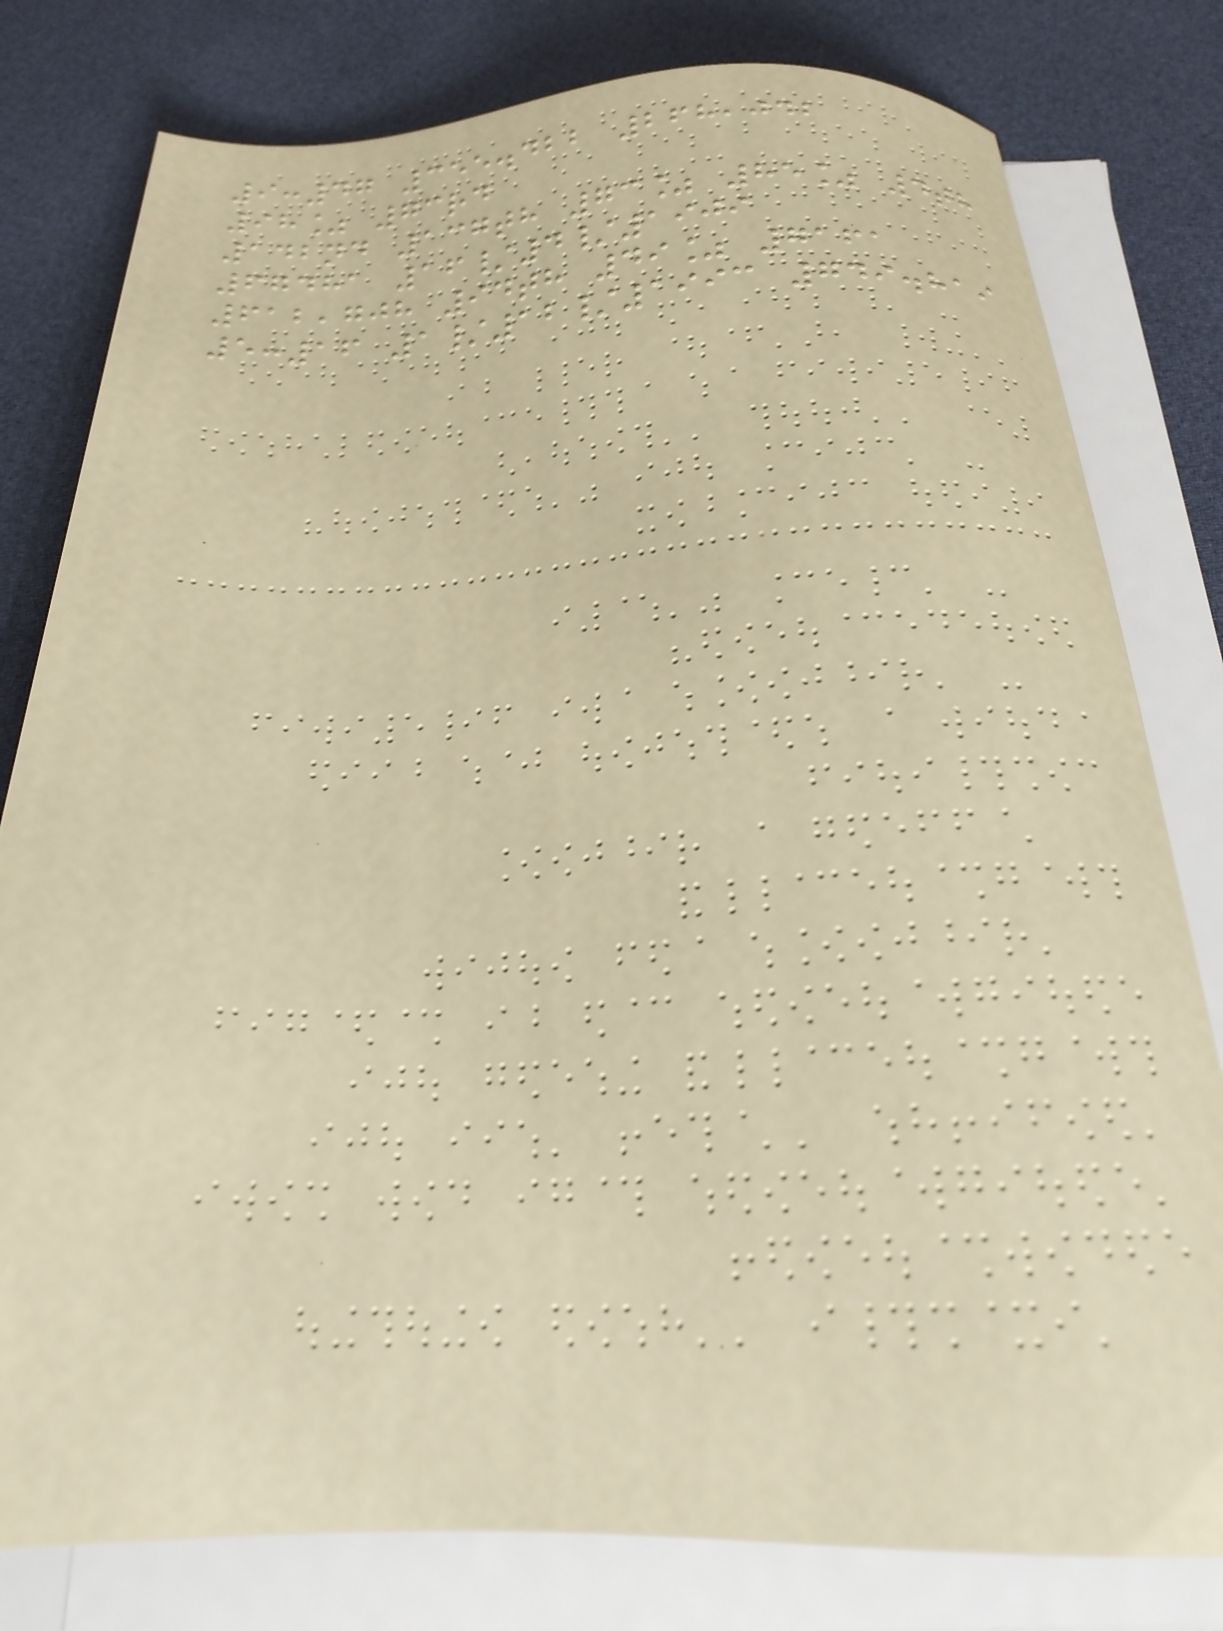9:47 355.422 268,042
98% 73rd
142nd 137th 73% 85% 4th
67481 16/4/1909
612,708 94th 49% 7161
5:16 1/12/1993 749.819
